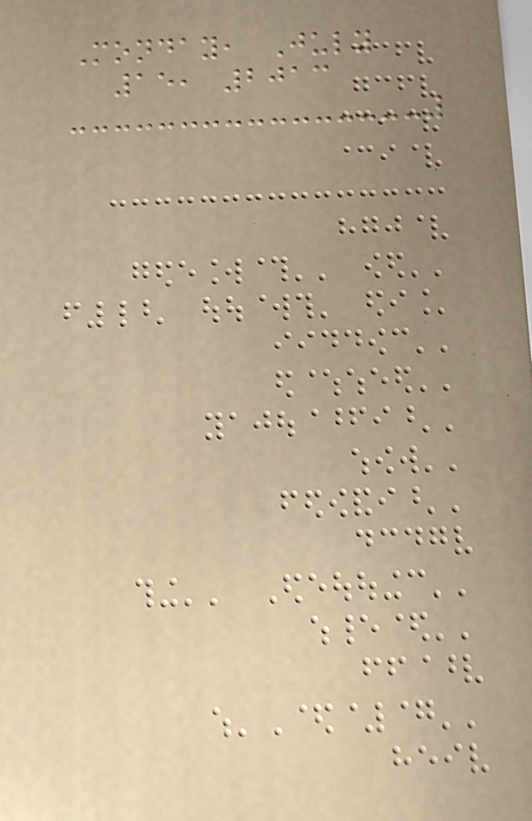Monday, July
15, 2013
